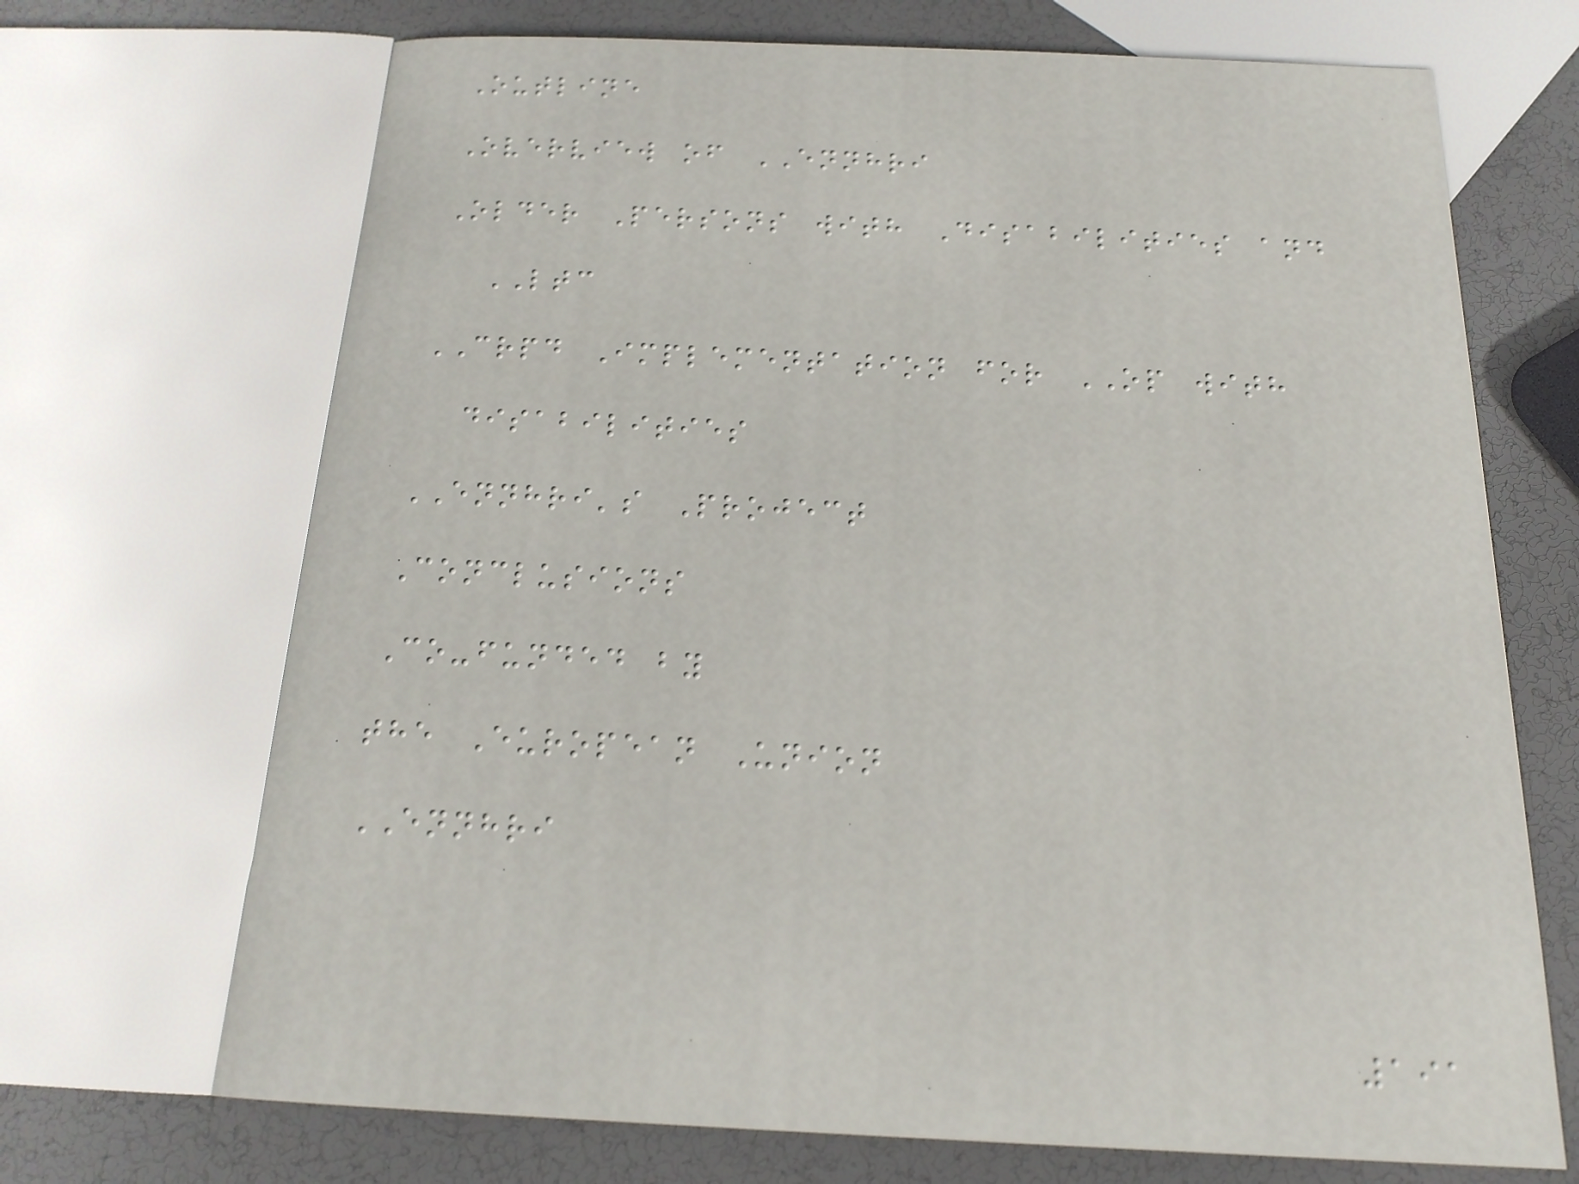Outline
Overview of ENNHRI
Older Persons with Disabilities and
LTC
CRPD Implementation for OP with
disabilities
ENNHRI's Project
Conclusions
Co-funded by
the European Union
ENNHRI
191
